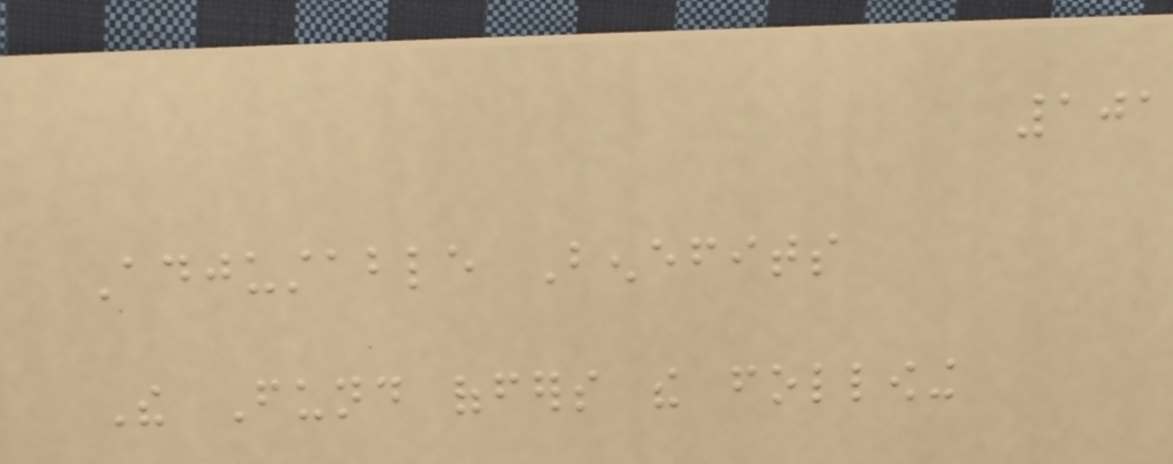101
Adjustable Benefits
The Fund offers the following
